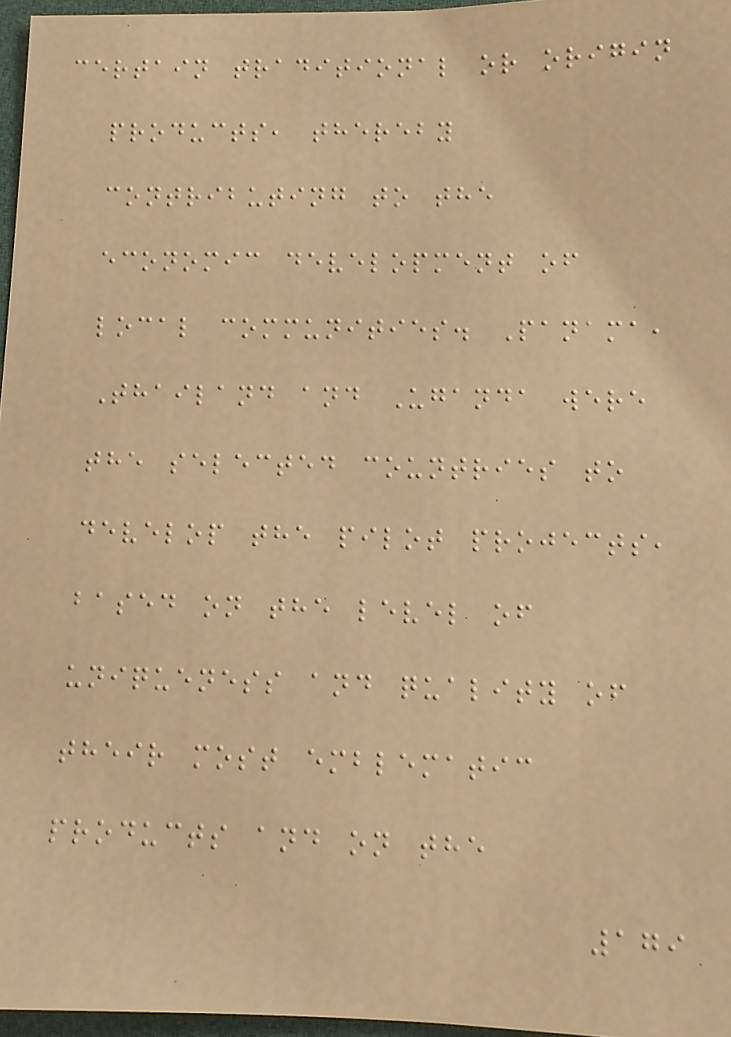certain traditional or origin
products, thereby
contributing to the
economic development of
local communities. Panama,
Thailand and Uganda were
the selected countries to
develop the pilot projects,
based on the level of
uniqueness and quality of
their most emblematic
products and on the
179
